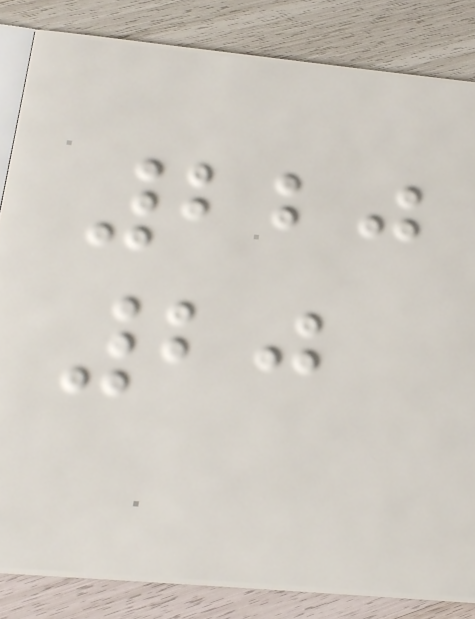220
20
